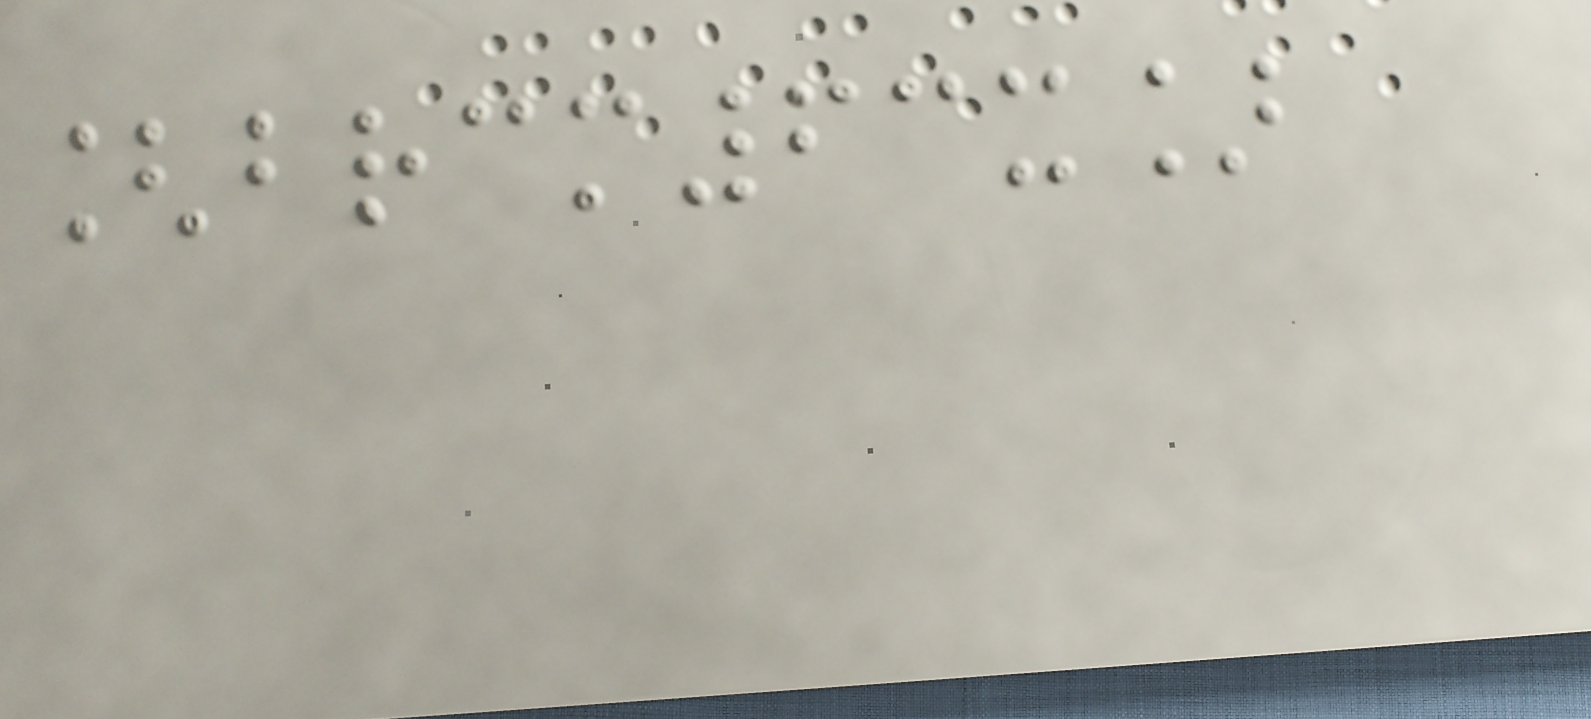[brcm63x]
